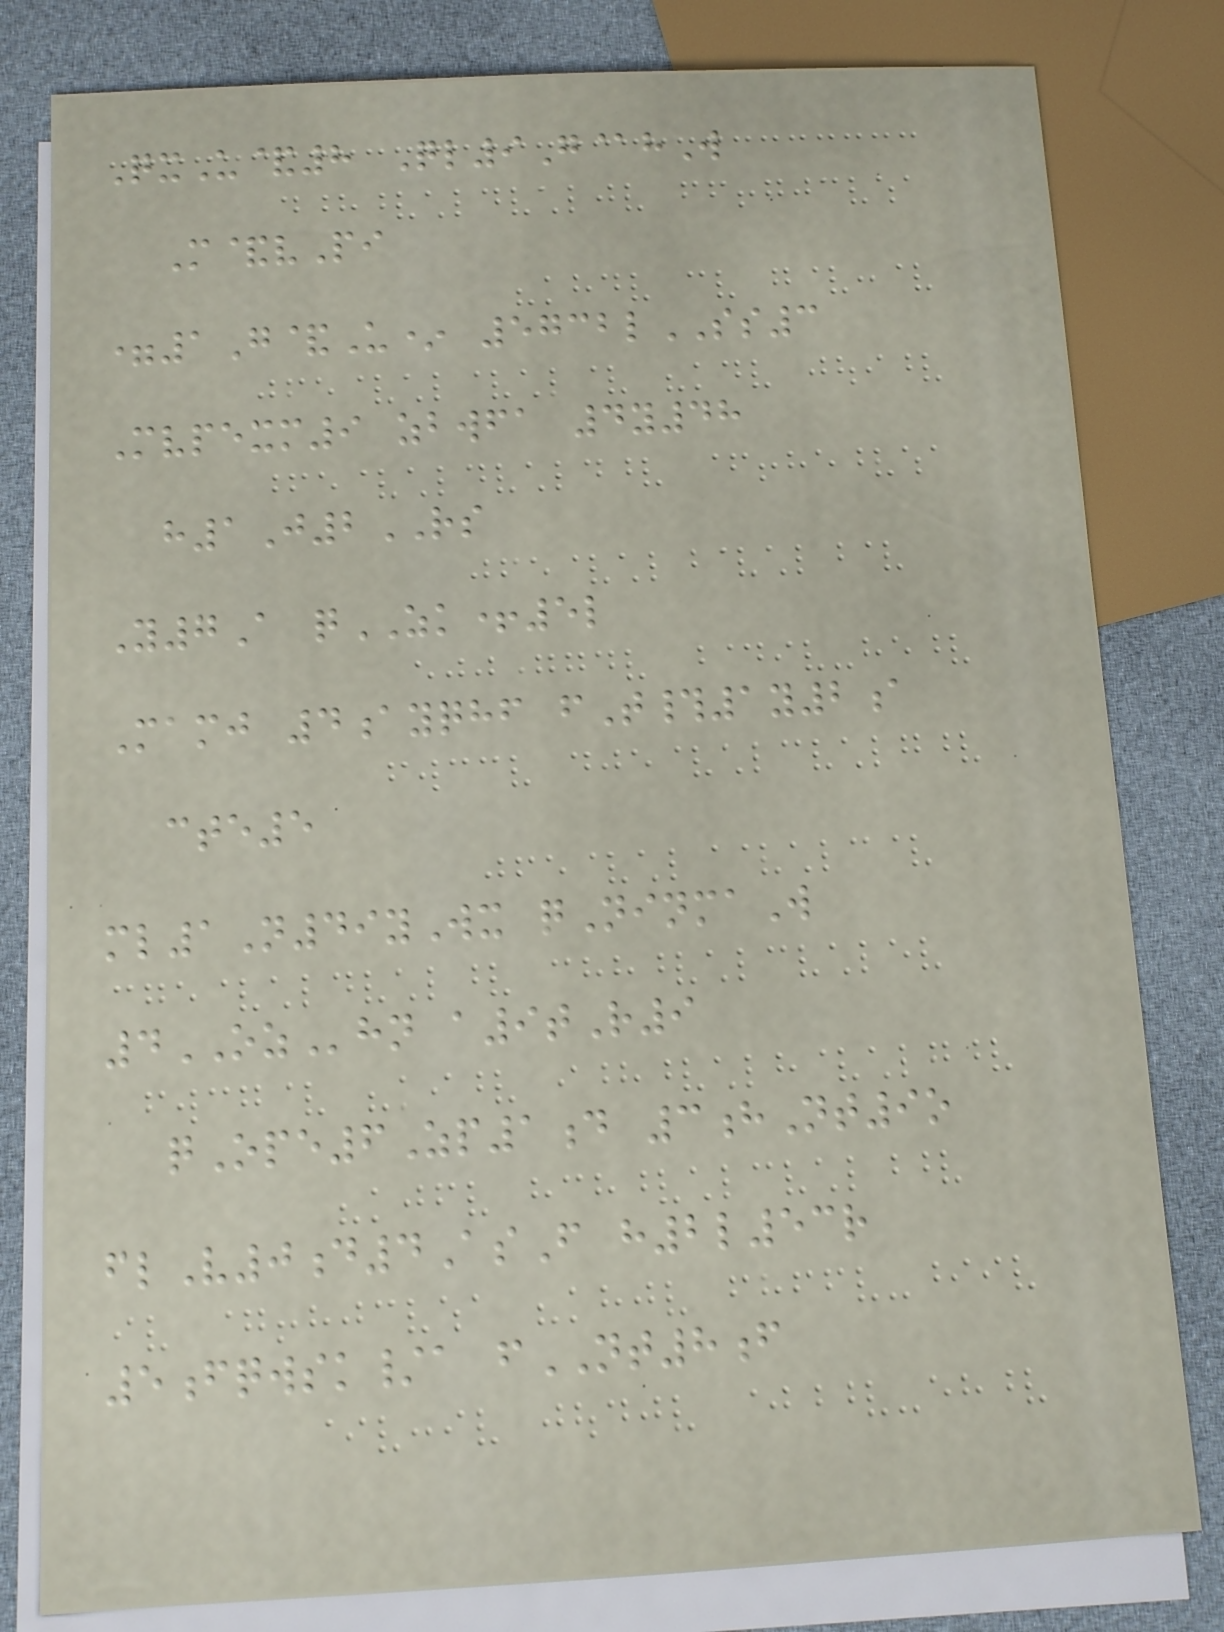QxU&8 Ql9G@hW
M&vPi
=1G&U* 5732lSS3
Mvpexm9 zbwfa 4y48
h1J2RS
Y7A qZK+5l
Mamj 4ayqhf fT#1y2a
cte5
ml1N49yWx qNinmaW
4OZhn a9tR9
qOpe6Zp1d 3hNt9o
flV0d4AsF h2l53r
5fqwsk/a fNT8f
